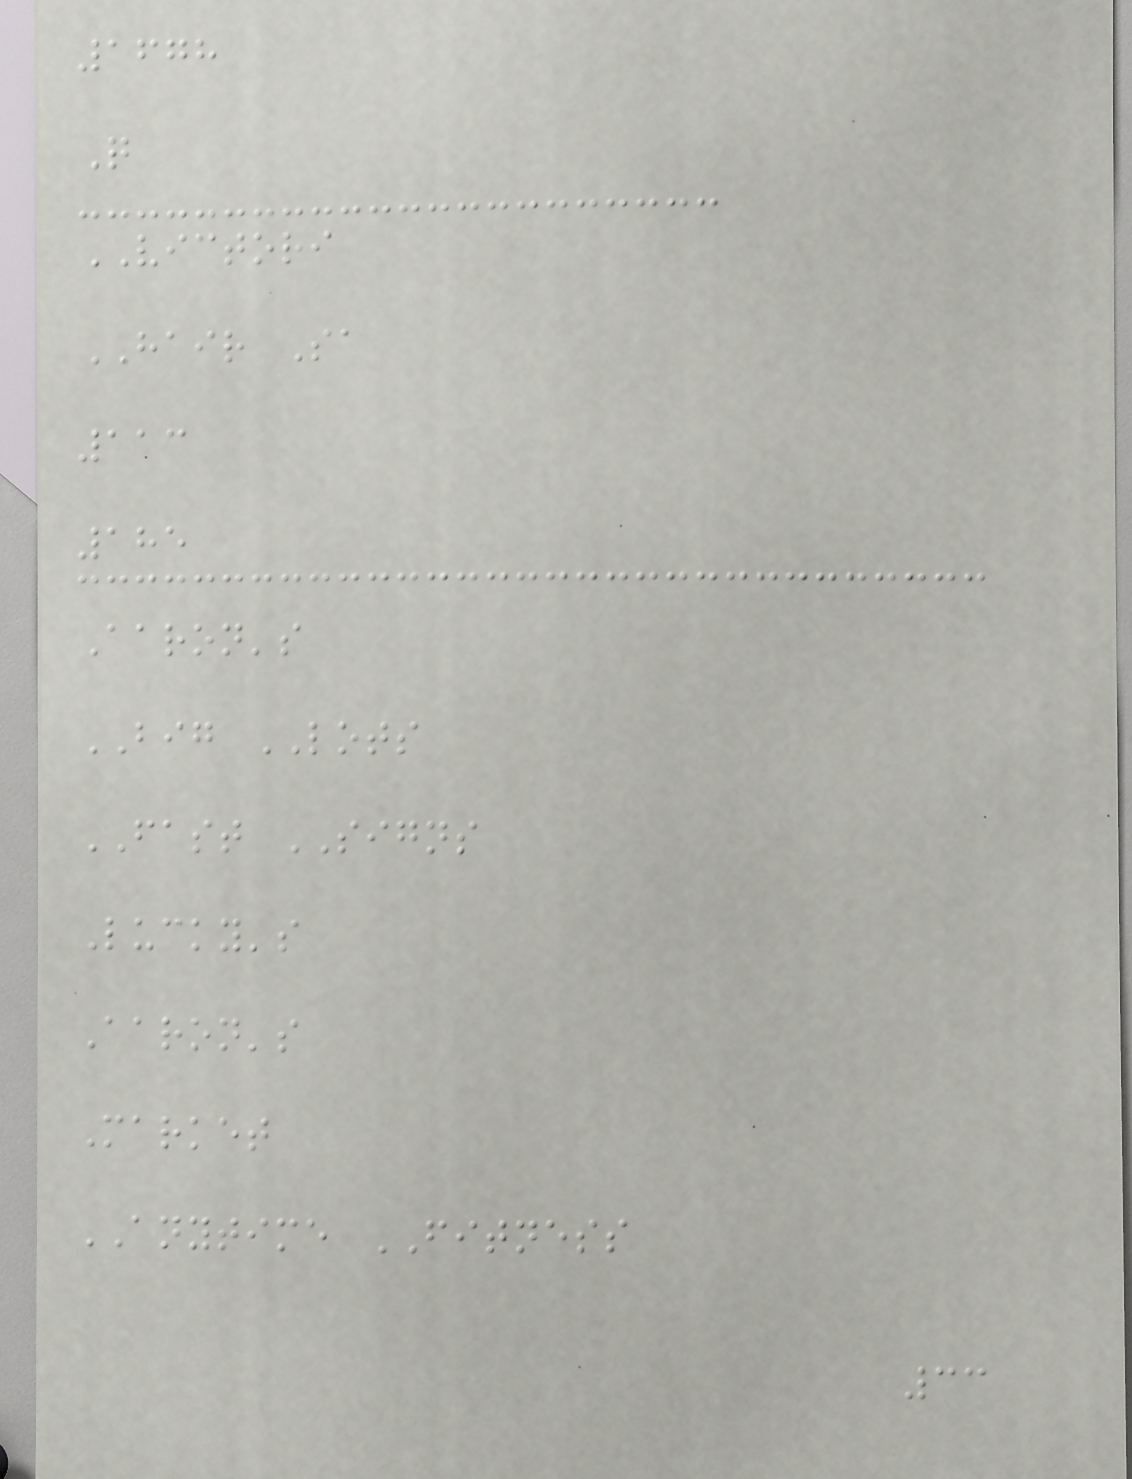1678
Q
VICTORI
HAIR Sa
113
185
Aaron's
BIG LOTS
FAST SIGNS
Lucky's
Aaron's
Market
ANYTIME FITNESS
33
